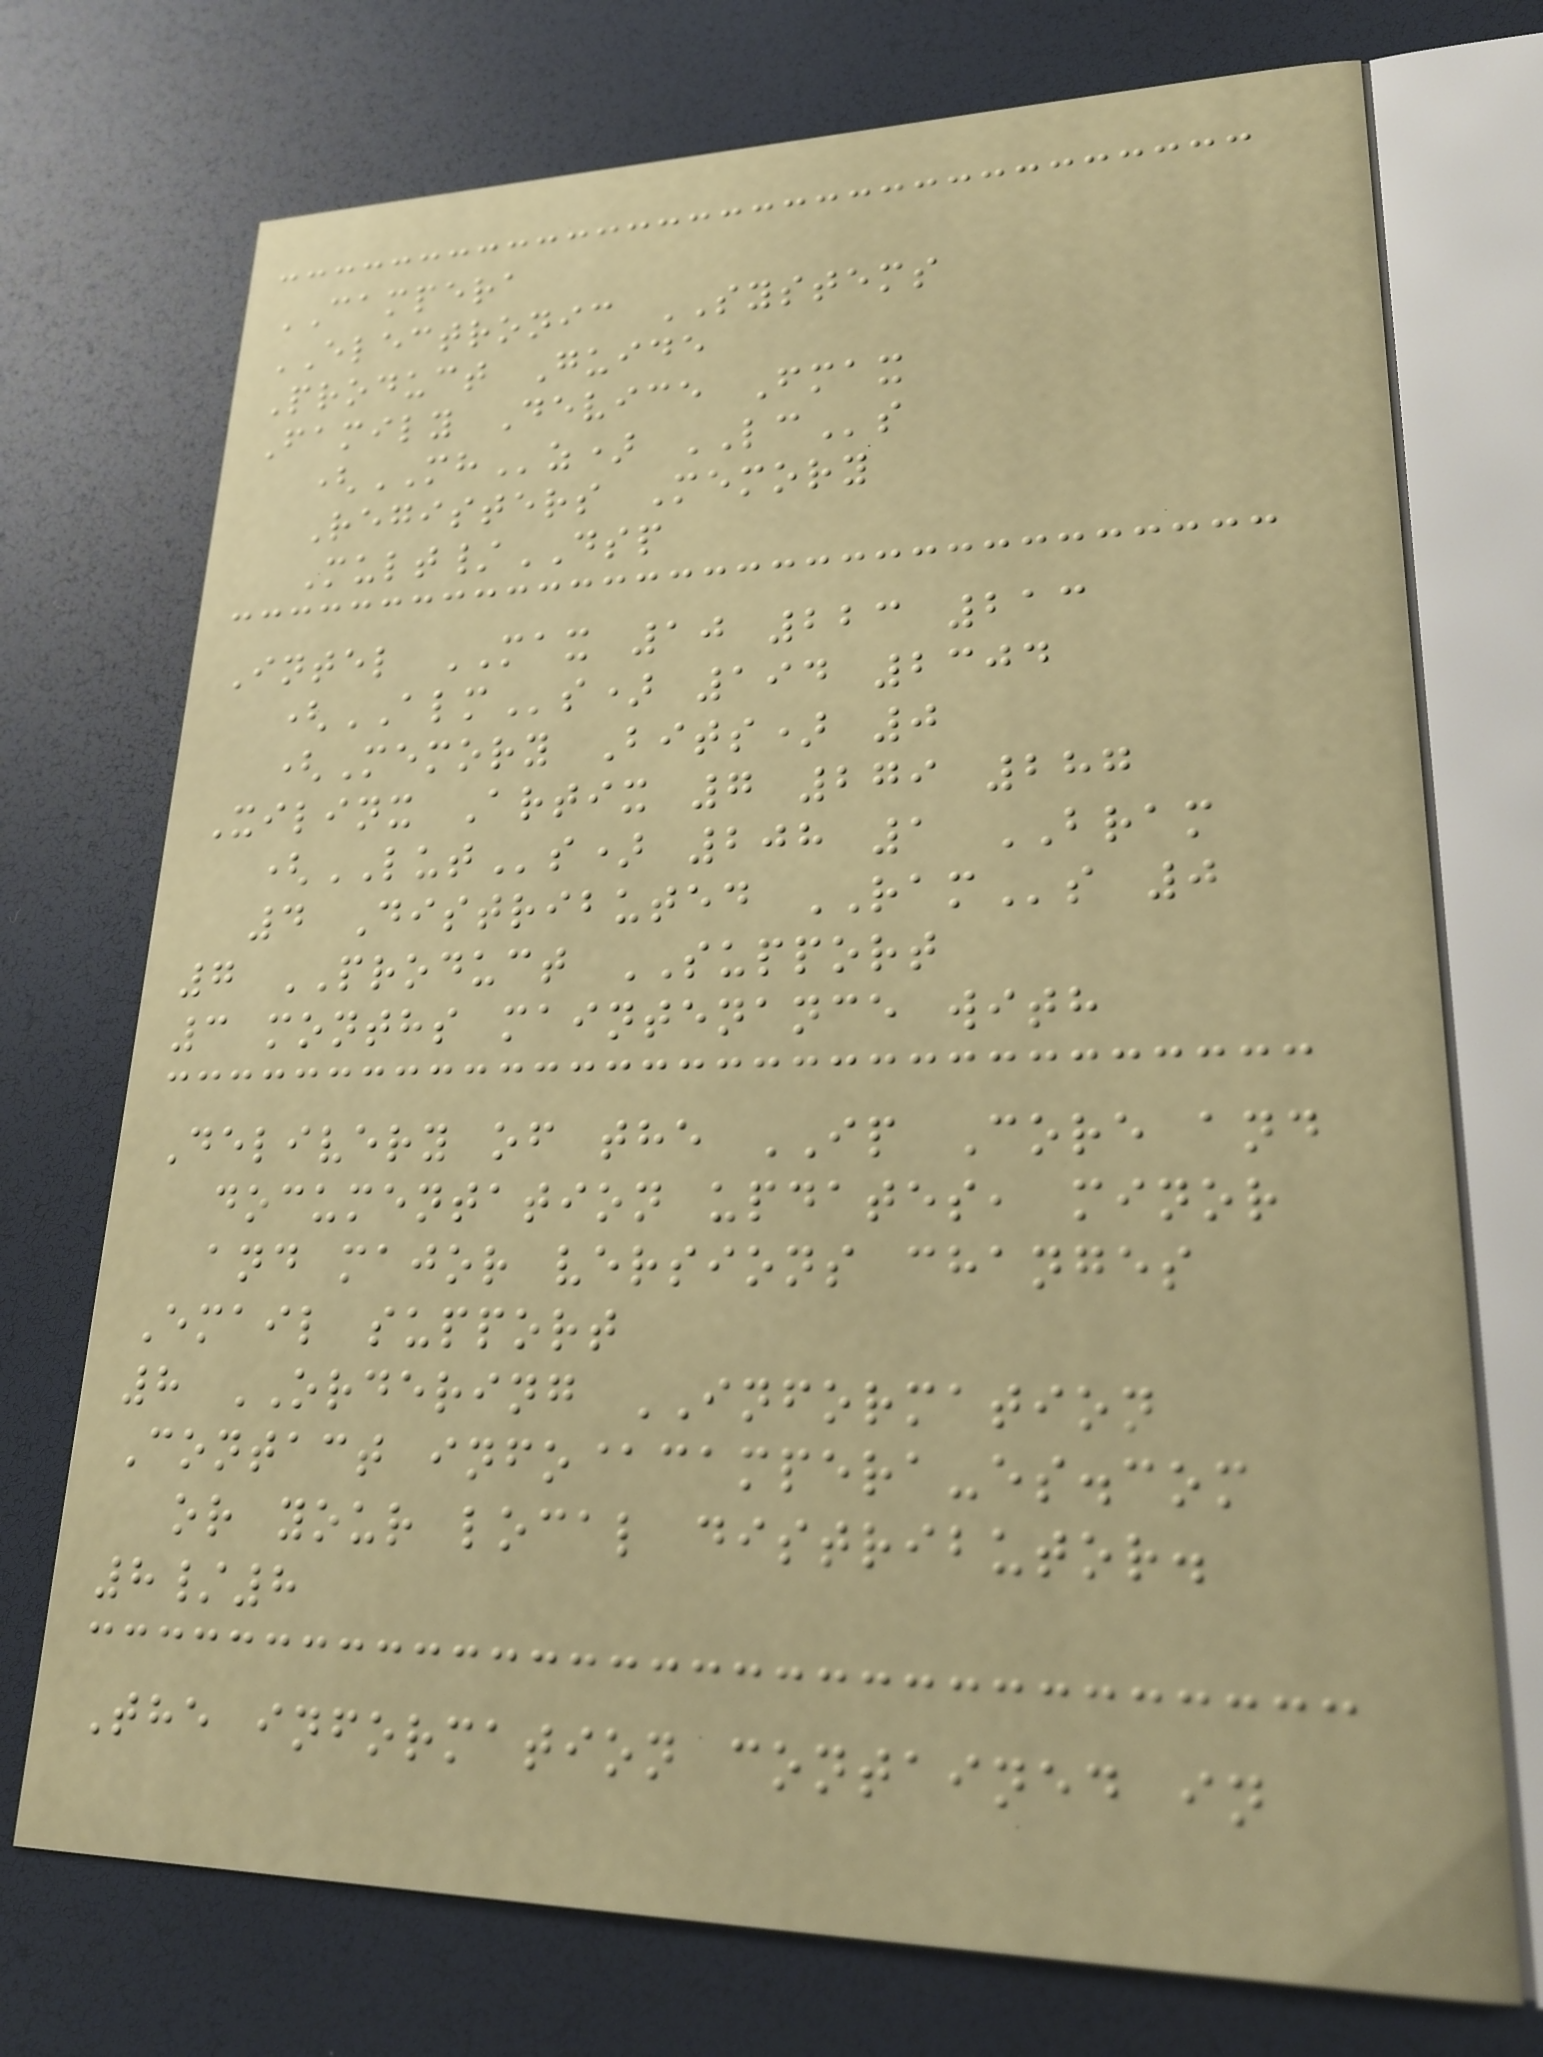CAMPERA
ELECTRONIC SYSTEMS
Product Guide
Family Device Fmax
(MHz) LCs
Registers Memory
Mult/DSP
Intel MAX 10 223 213
(ALMs) 194 2304
(Memory Bits) 0
Xilinx Artix 7 279 287
(LUTs) 208 1 BRAM
4 Distributed RAMs 0
7 PRODUCT SUPPORT
3 months maintenance with
Delivery of the IP Core and
documentation updates, minor
and major versions changes
Email support
8 ORDERING INFORMATION
Contact info@campera-es.com
or your local distributor.
8/8
The information contained in
